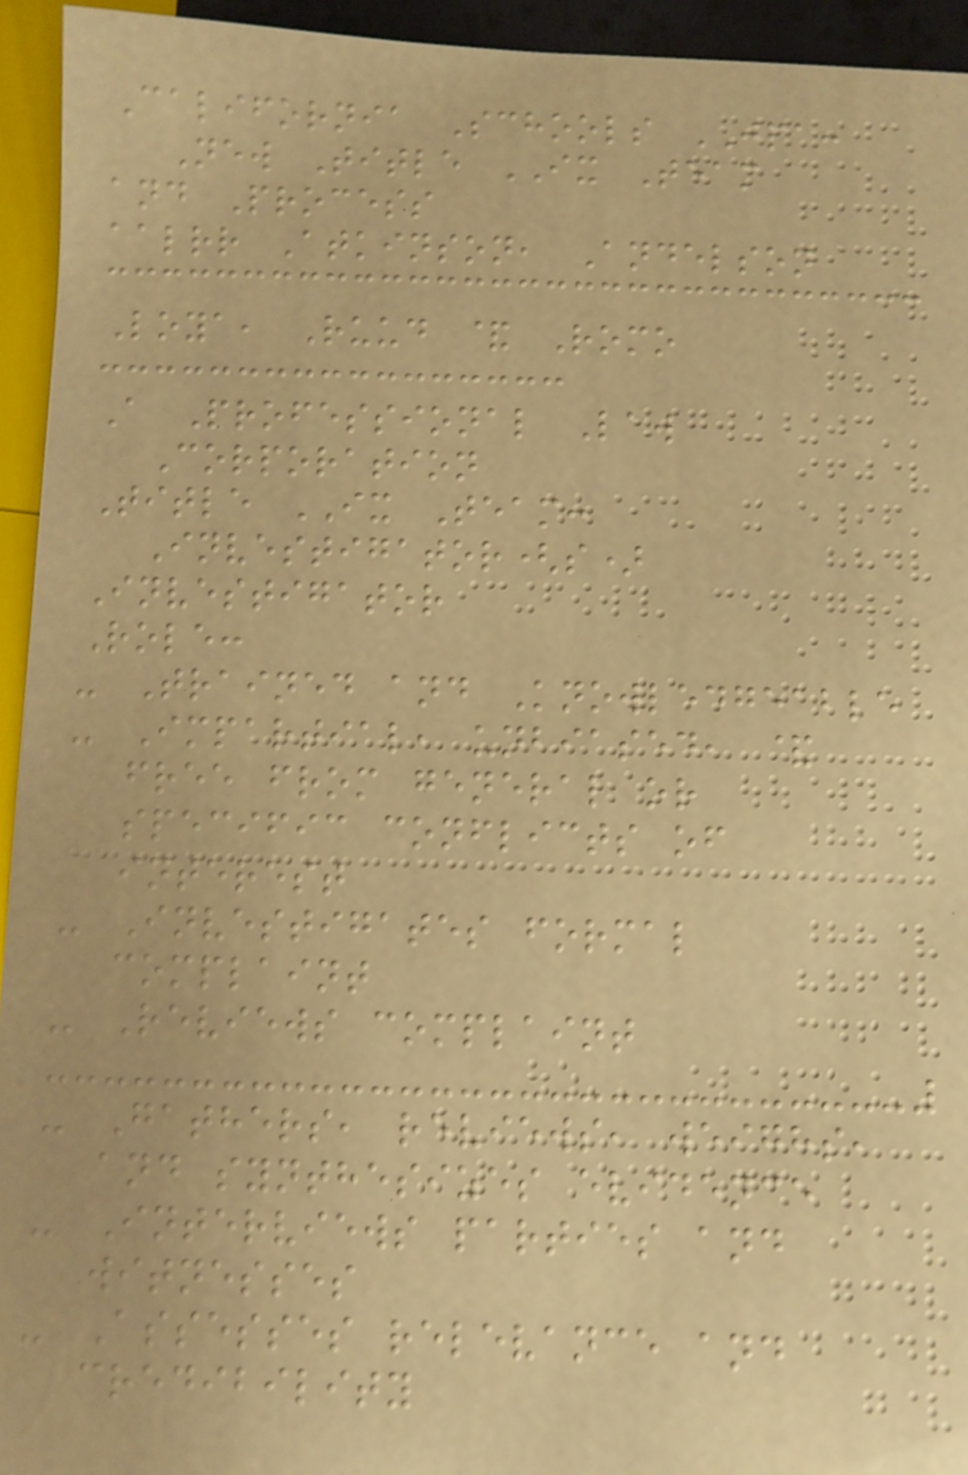California Schools JPA:
New Title IX Team
and Process
aalrr Atkinson, Andelson
Loya, Ruud & Romo
A Professional Law
Corporation
Title IX Team:
Investigator(s)
Investigator
Role:
- Trained and Knowledgeable
- Impartial, unbiased, &
free from general or
specific conflicts of
interest
- Investigates formal
complaint
- Reviews complaint
- Gathers, reviews, weighs,
and synthesizes evidence
- Interviews parties and
witnesses
- Assesses relevance and
credibility
